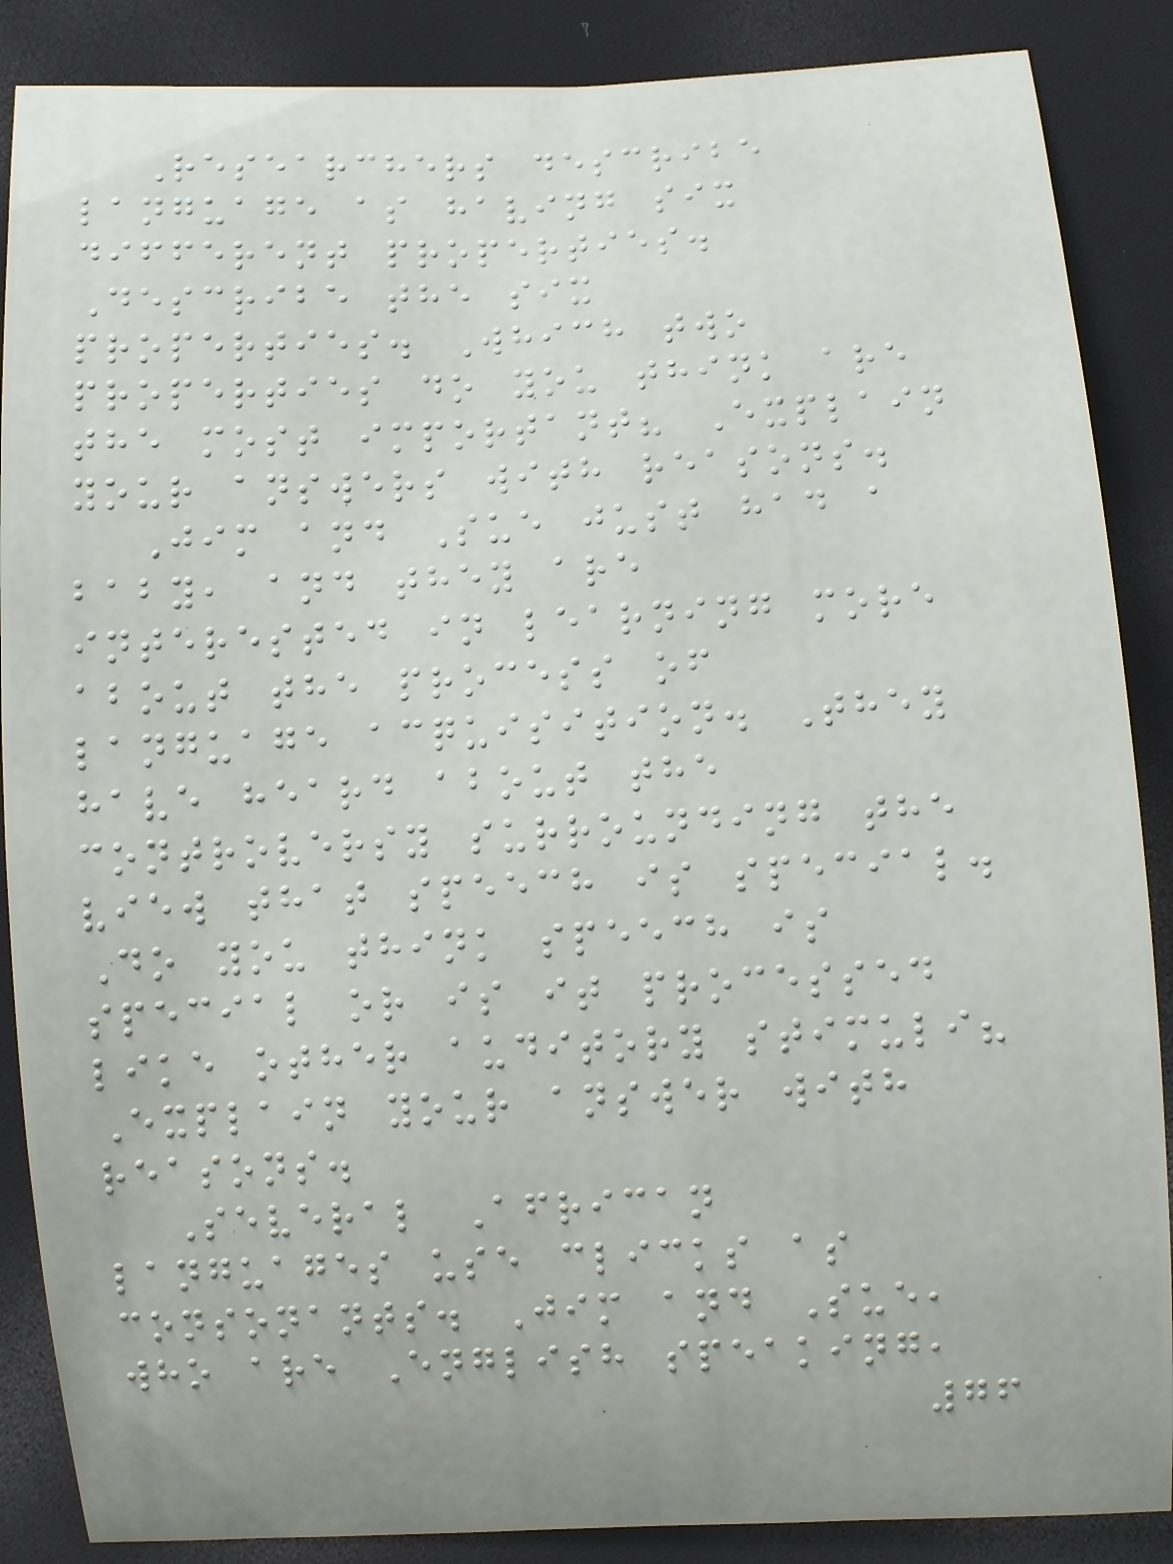Researchers describe
language as having six
different properties.
Describe the six
properties. Which two
properties do you think are
the most important? Explain
your answers with reasons.
Jim and Sue just had a
baby, and they are
interested in learning more
about the process of
language acquisition. They
have heard about the
controversy surrounding the
view that speech is special.
Do you think speech is
special or is it processed
like other auditory stimuli?
Explain your answer with
reasons.
Several African
languages use clicks as
consonants. Jim and Sue,
who are English speaking,
76
